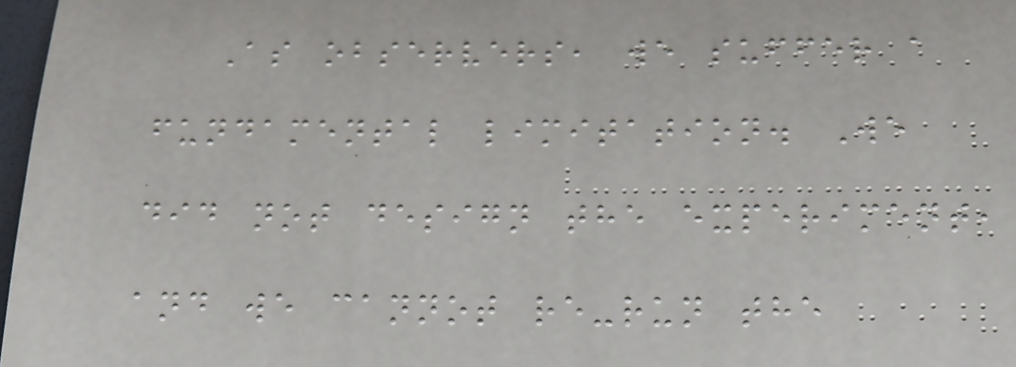As observers, we suffer a
fundamental limitation. We
did not design the experiment,
and we cannot re-run the
